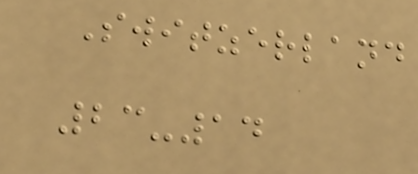Switzerland
23-14
